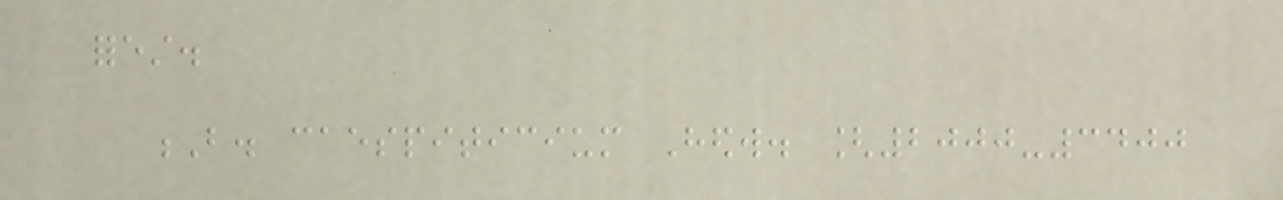forest.
B. caespiticium Hedw. [2000-3400
